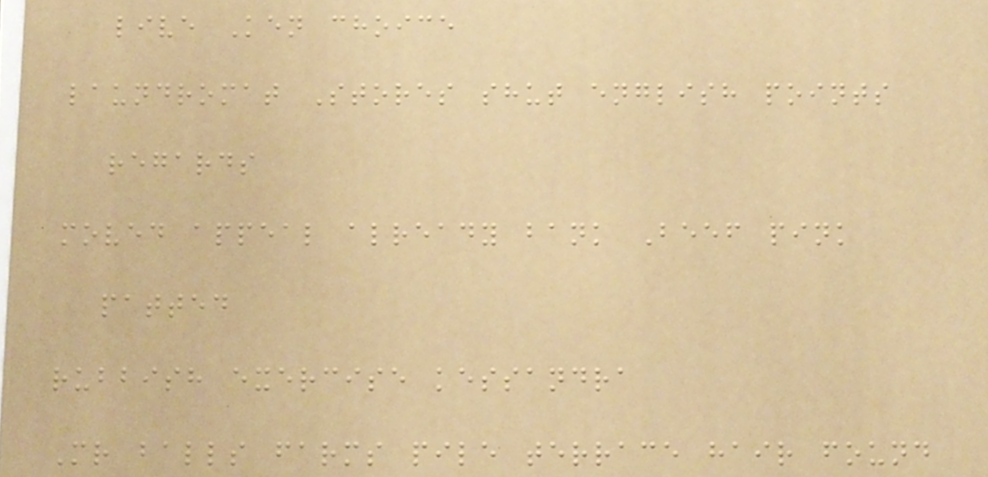live Ken choice
laundromat Stores shut english points
regards
moved appeal already bank Beef pink
patted
rubbish exercise kessandra
Mr balls farms pile terrace hair found
